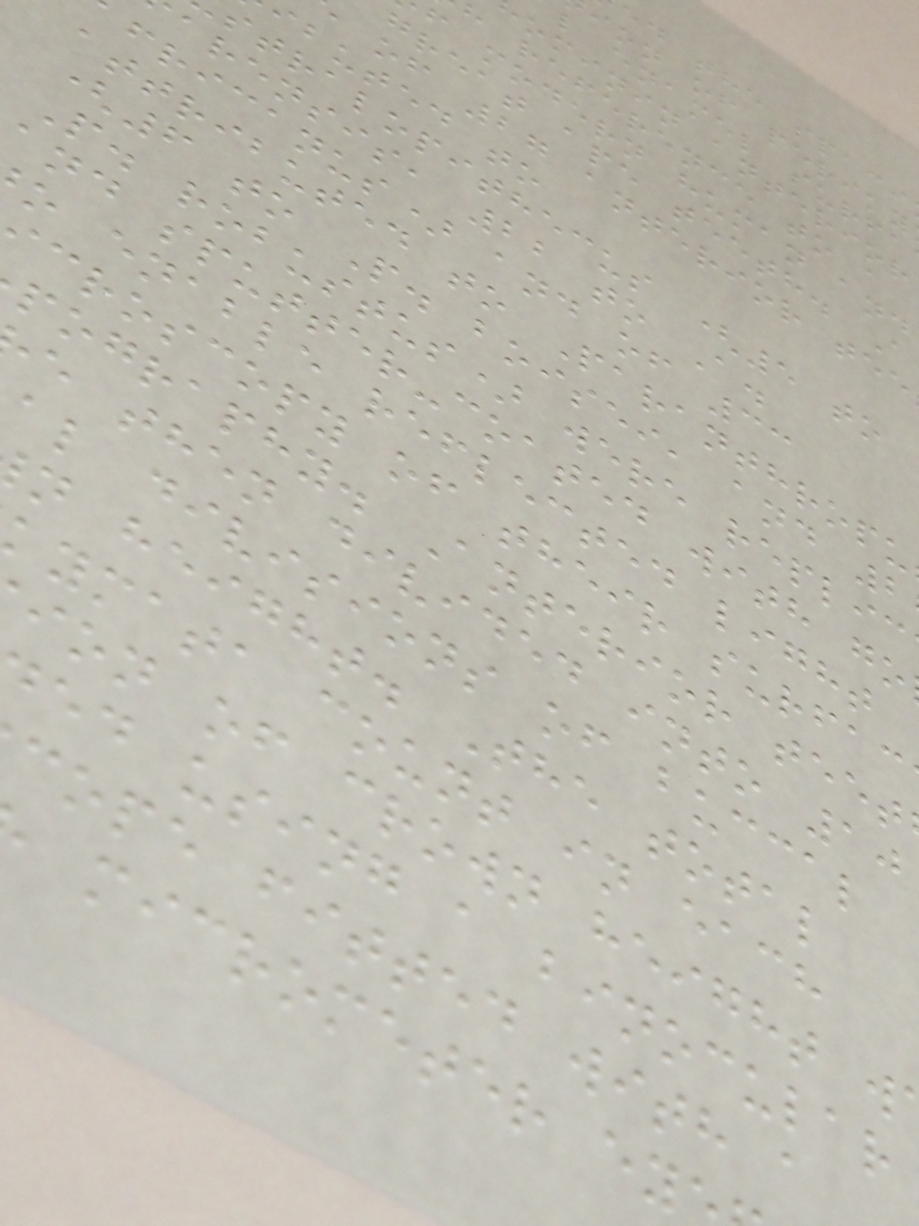ed the spaci
ion of periky
l enamel surfa
ominin anterior
h reference to a
f modern human and
great ape teeth. A
of 27 anterior tee
ibuted to
stralopithecus (5 to
arensis, 22 to A.
fricanus) and of 33
attributed to Paranthropu
(6 to P. boisei, and 2
P. robustus) were replic
and sputter-coated with go
o enable reflected light
croscopy of their surfac
pography. Anterior teet
e then divided into 10
al divisions of buccal
n height. The total
ymata count in each
ion of crown height w
ed using a binocular
cope fitted with a
micrometer ey
